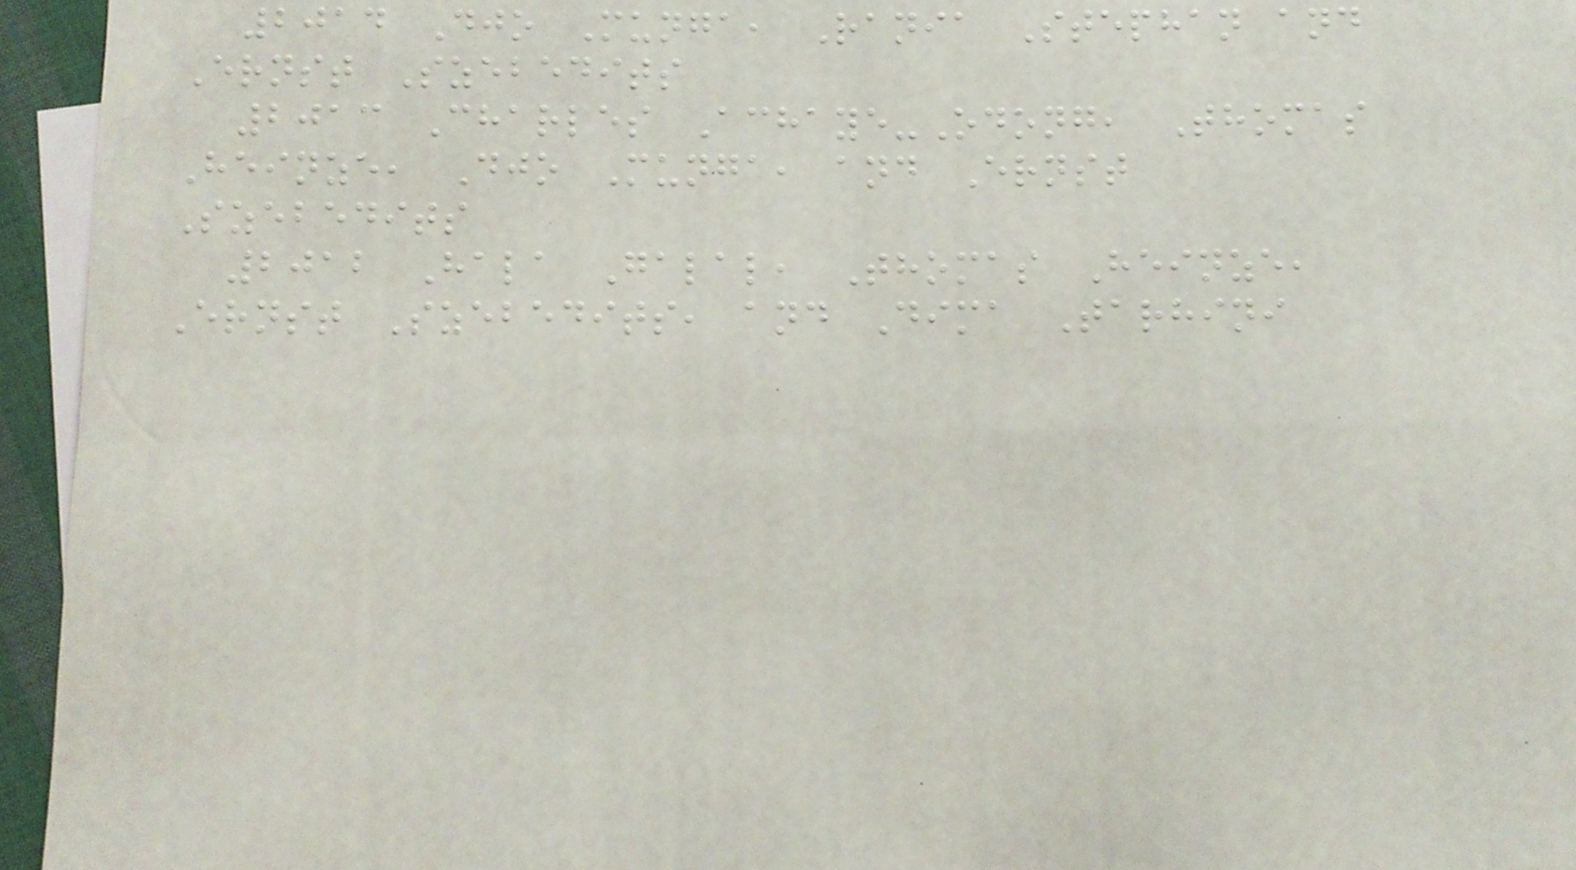2014 Djo Munga, Rania Stephan and
Ernst Szebedits
2013 Charles Achaye-Odong, Thomas
Heinze, Djo Munga, and Ernst
Szebedits
2012 Hala Galal, Thomas Heinze,
Ernst Szebedits, and Dima Tarhini
